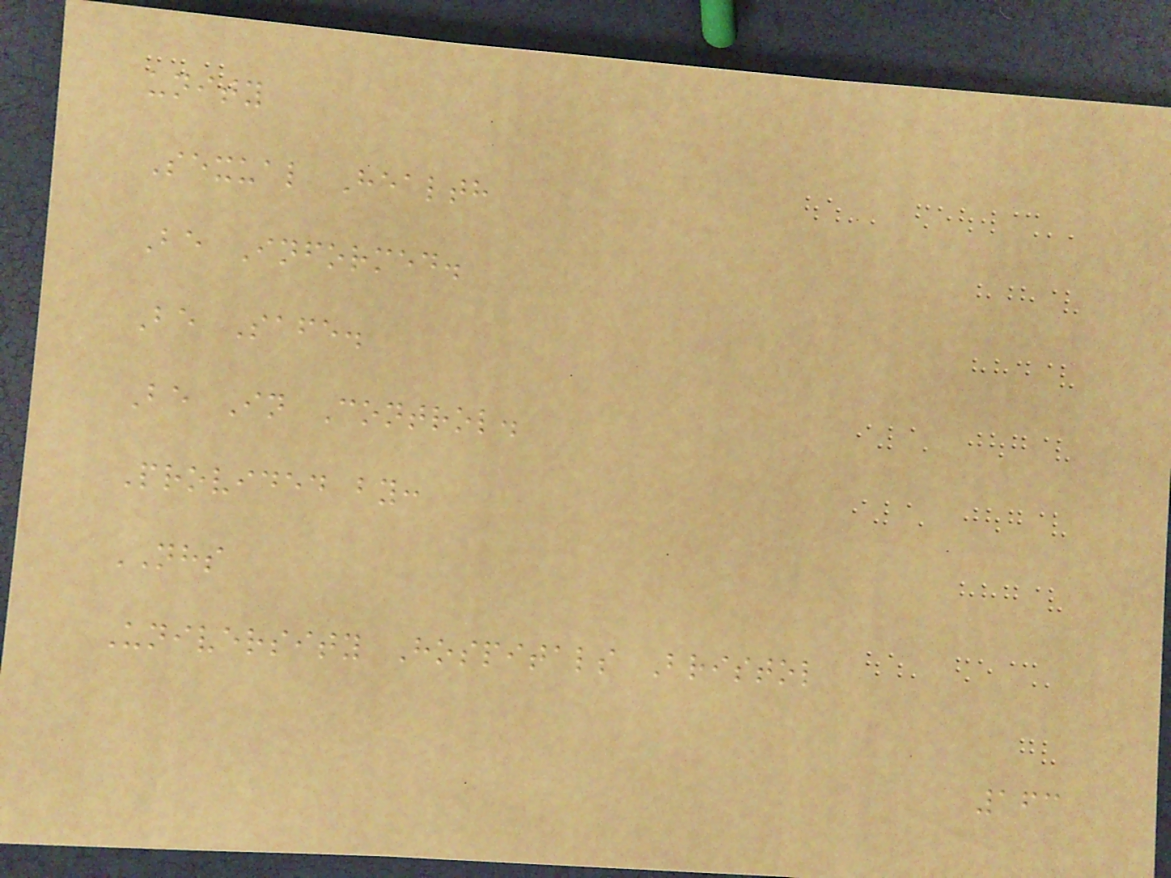unity
Sexual Health
Be Informed.
Be Safe.
Be In Control.
Provided by:
NHS
University Hospitals Bristol
163
